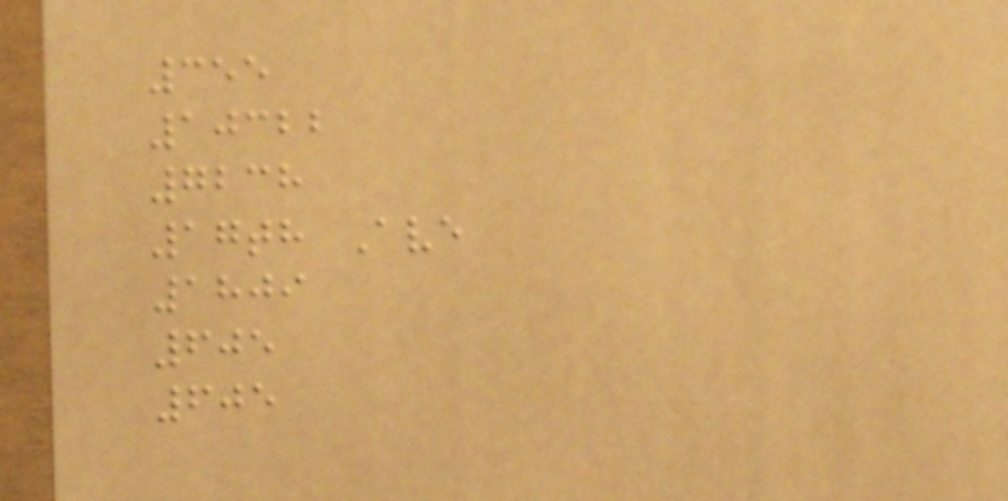355
10322
7238
17th Ave
1809
605
605
